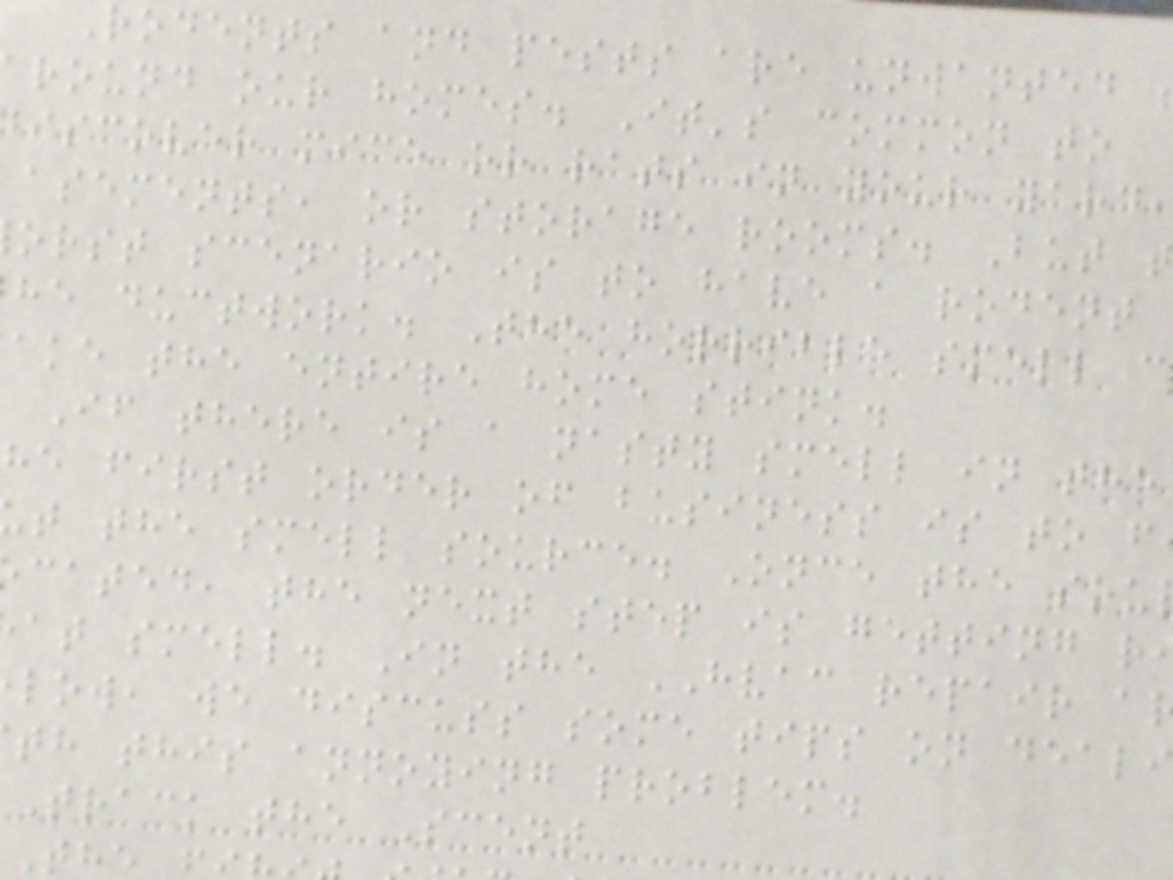Rodents and pests are unwanted
round our homes. It's common to
iscover mice or rats in your yard
asements, or storage rooms. But t
orst scenario is to have a rodent
he ductwork. The horrible smell c
ake the entire home stink.
If there is a nasty smell in the
he first order of business is to f
t the smell source. Once the sou
cated, the next step is getting r
at smell. In the HVAC repair a
low, we discuss some tips on deali
th this annoying problem.
Track the Scent
